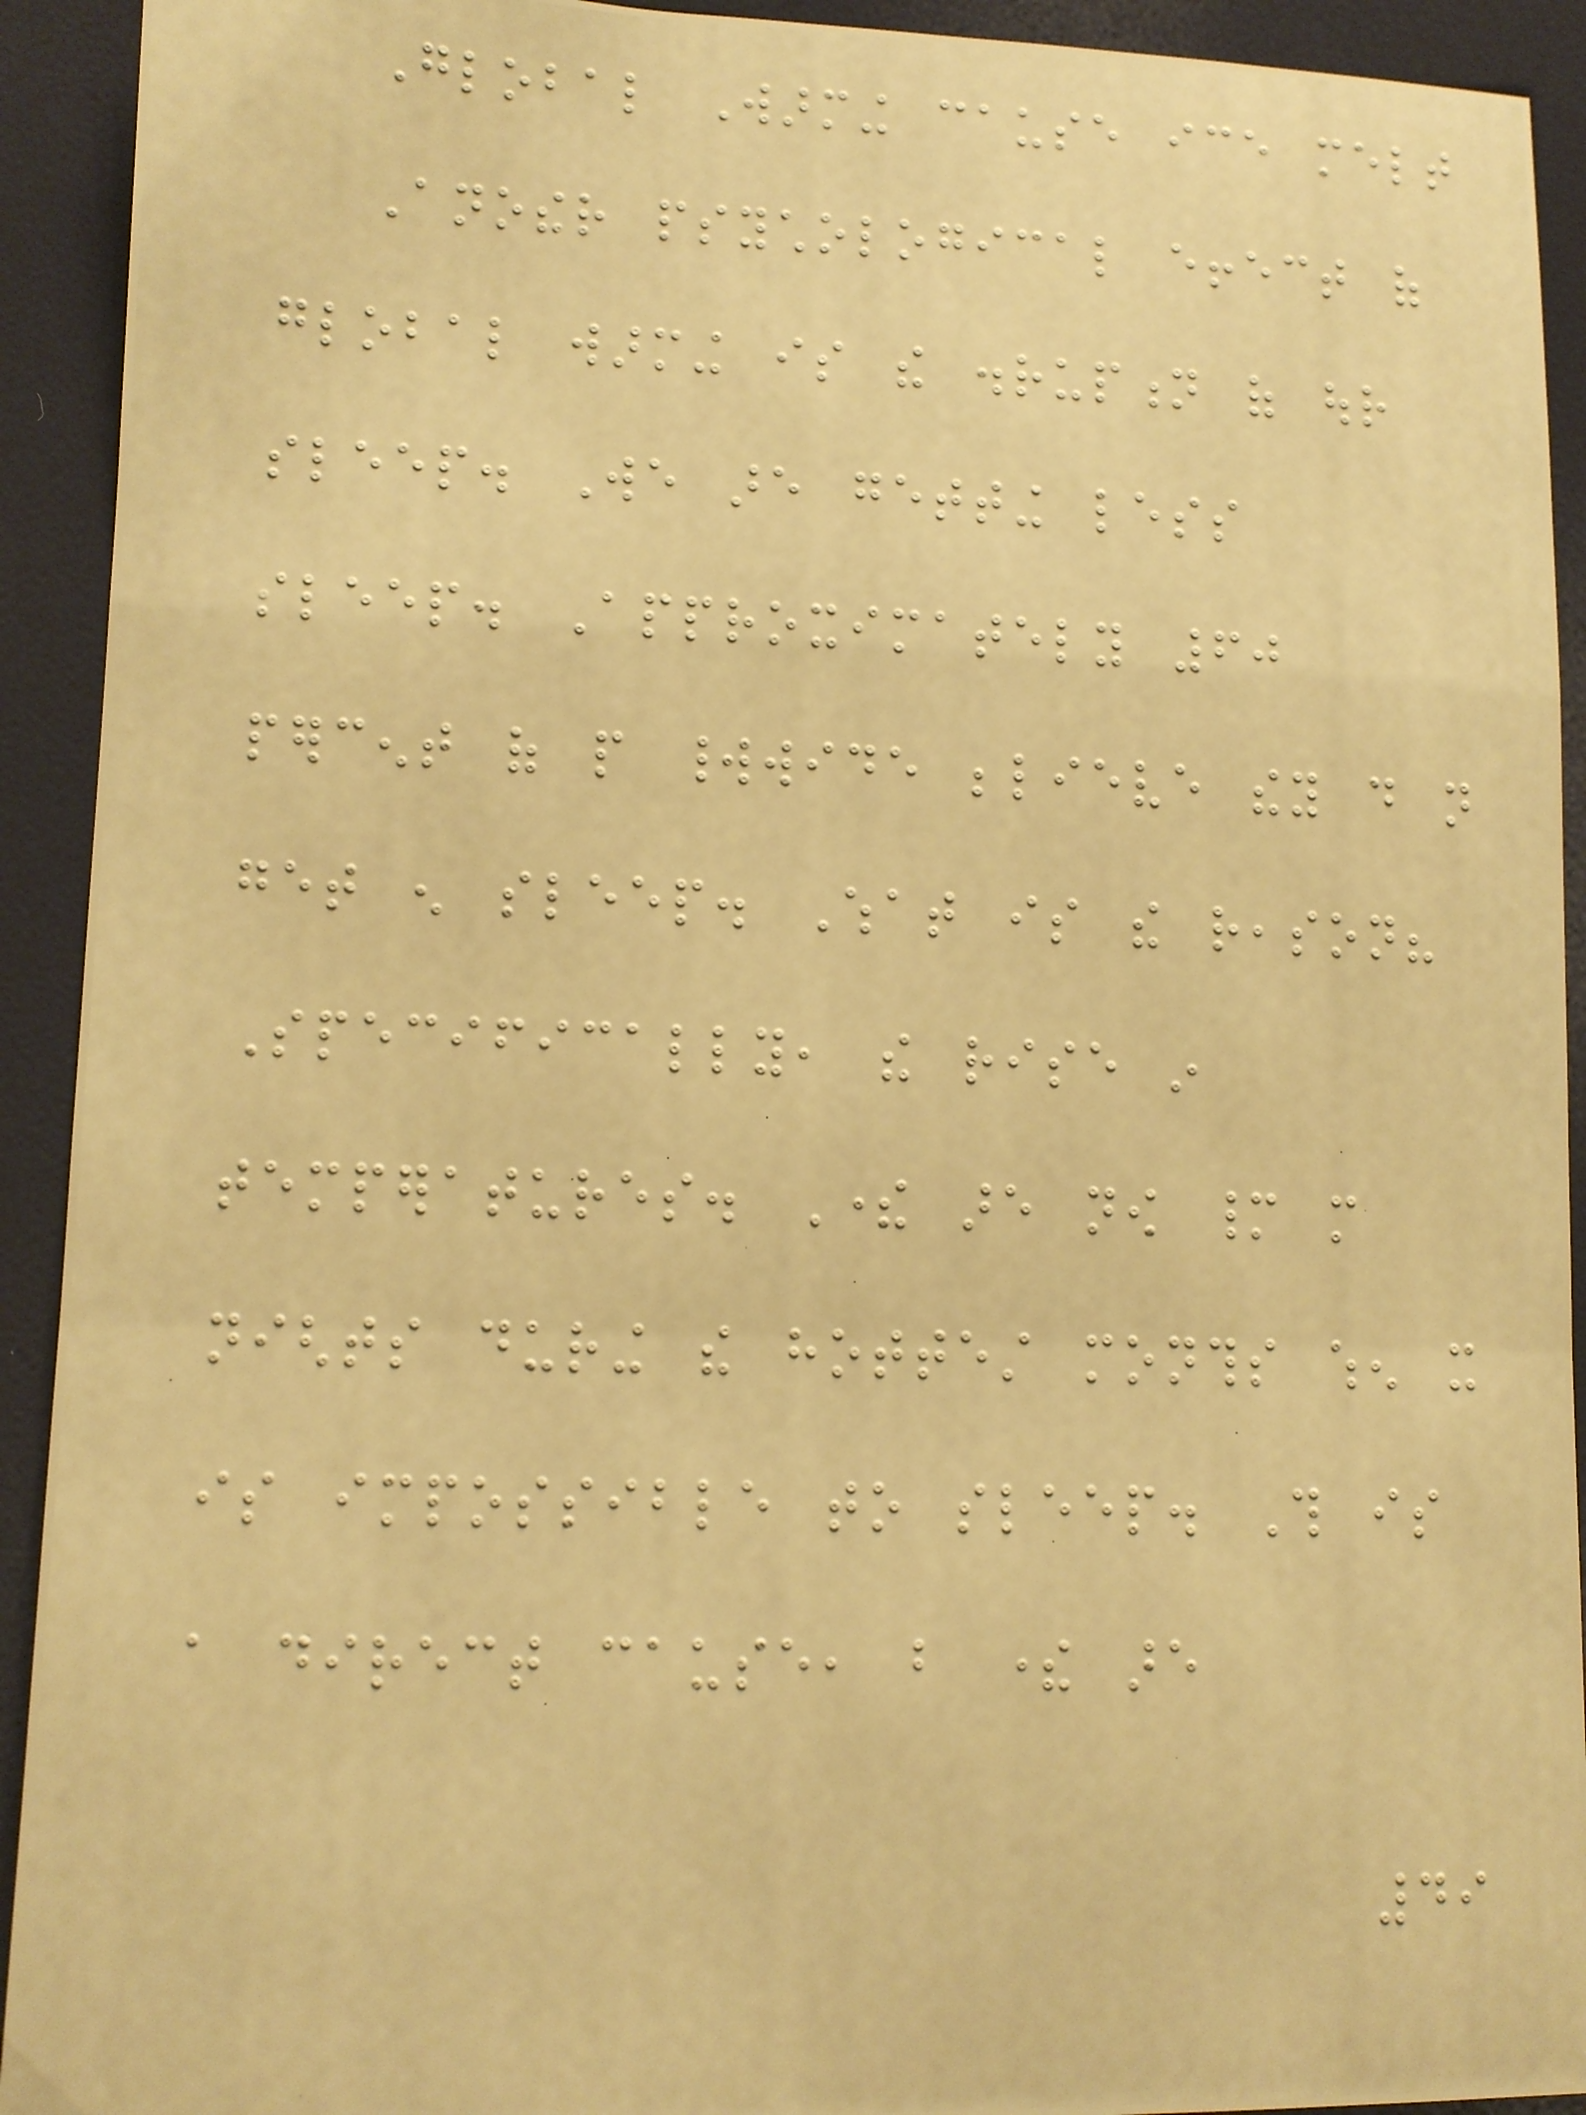Global Warming cause ice melt
Another psychological effect of
global warming is the disruption of our
sleep. We are getting less
sleep. Approximately 60
percent of people worldwide believe they do not
get enough sleep. What is the reason?
Specifically, the rise in
temperatures. There are now many more
nights during the hottest months when it
is impossible to sleep. This is
a direct cause, but there are
49
